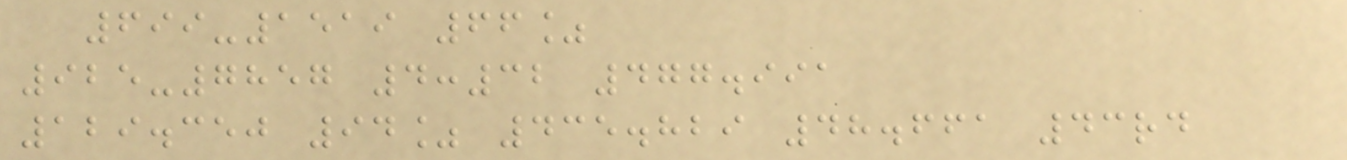699-1519 66%
925-7857 4:32 477.991
129.350 94% 435.829 48.661 43rd
